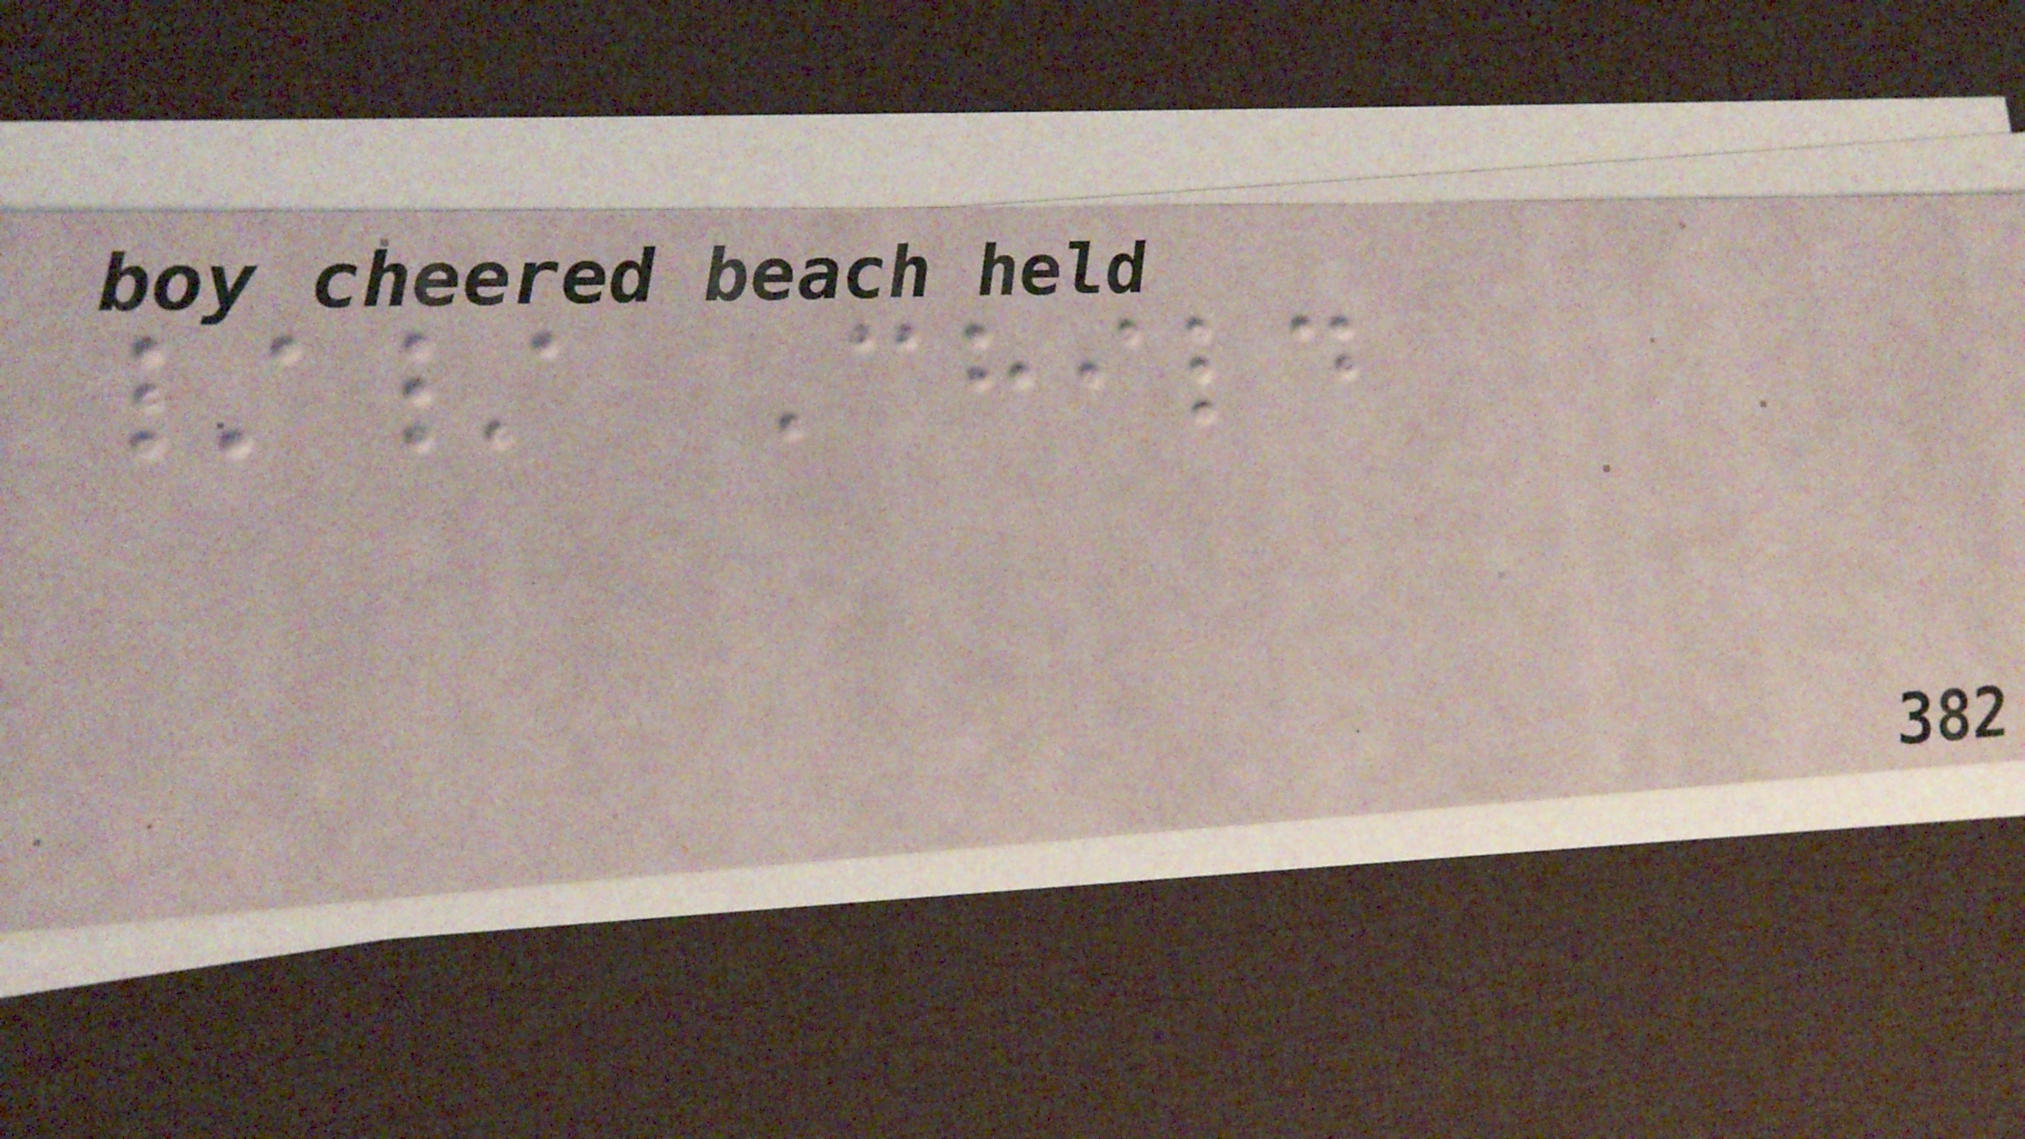// Child
